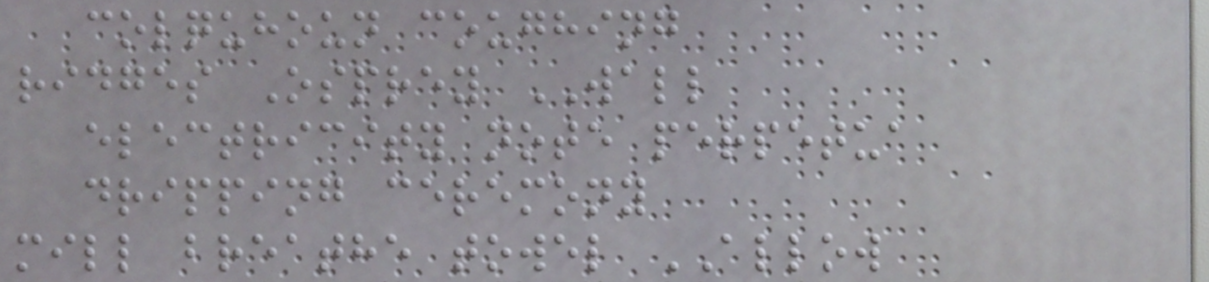colquhoun coughing
ridges Osprey WALL
electricity note perpetua
dripping ceremony
mill breathe towel ALLOW
